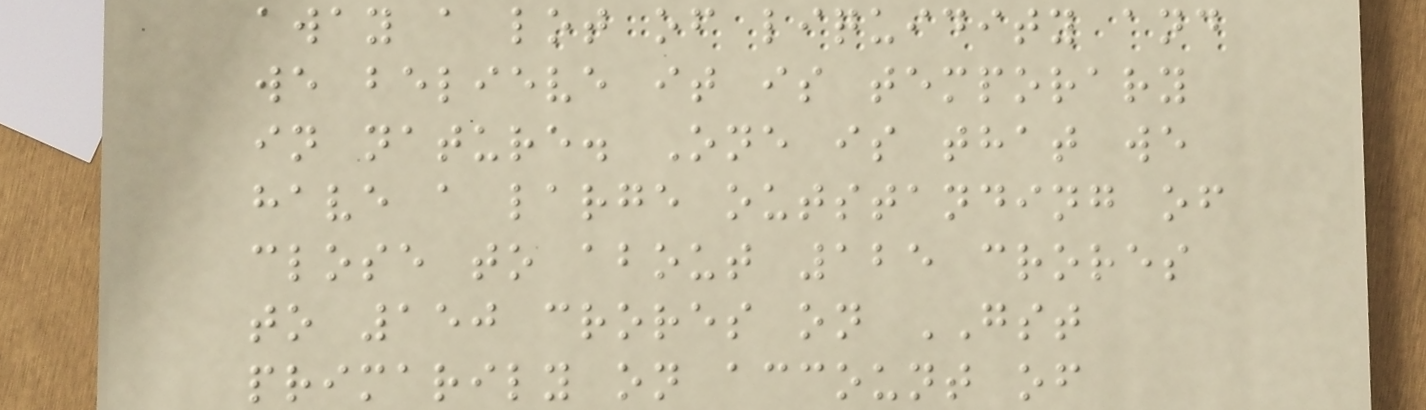away a lot of liquidity and
we believe it is temporary
in nature. One is that we
have a large outstanding of
close to about 125 crores
to 150 crores on GST
primarily on account of
